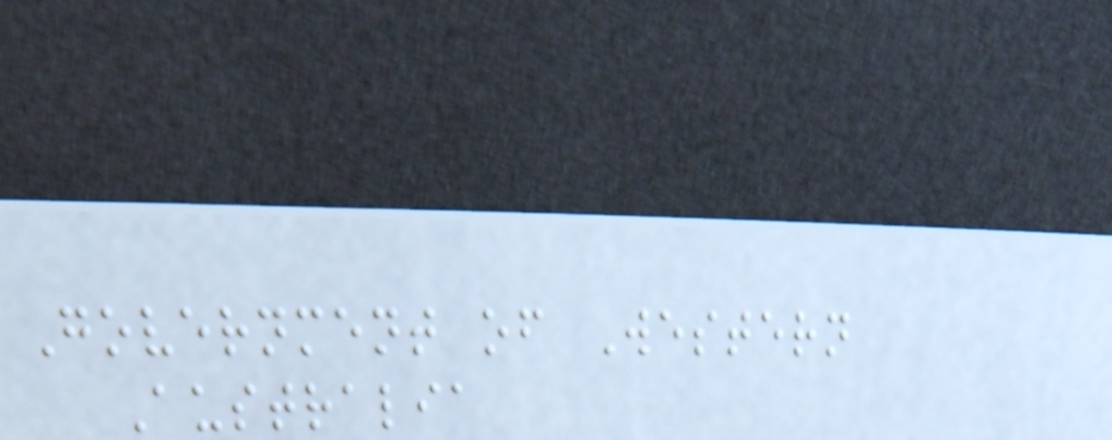Government of Western
Australia
